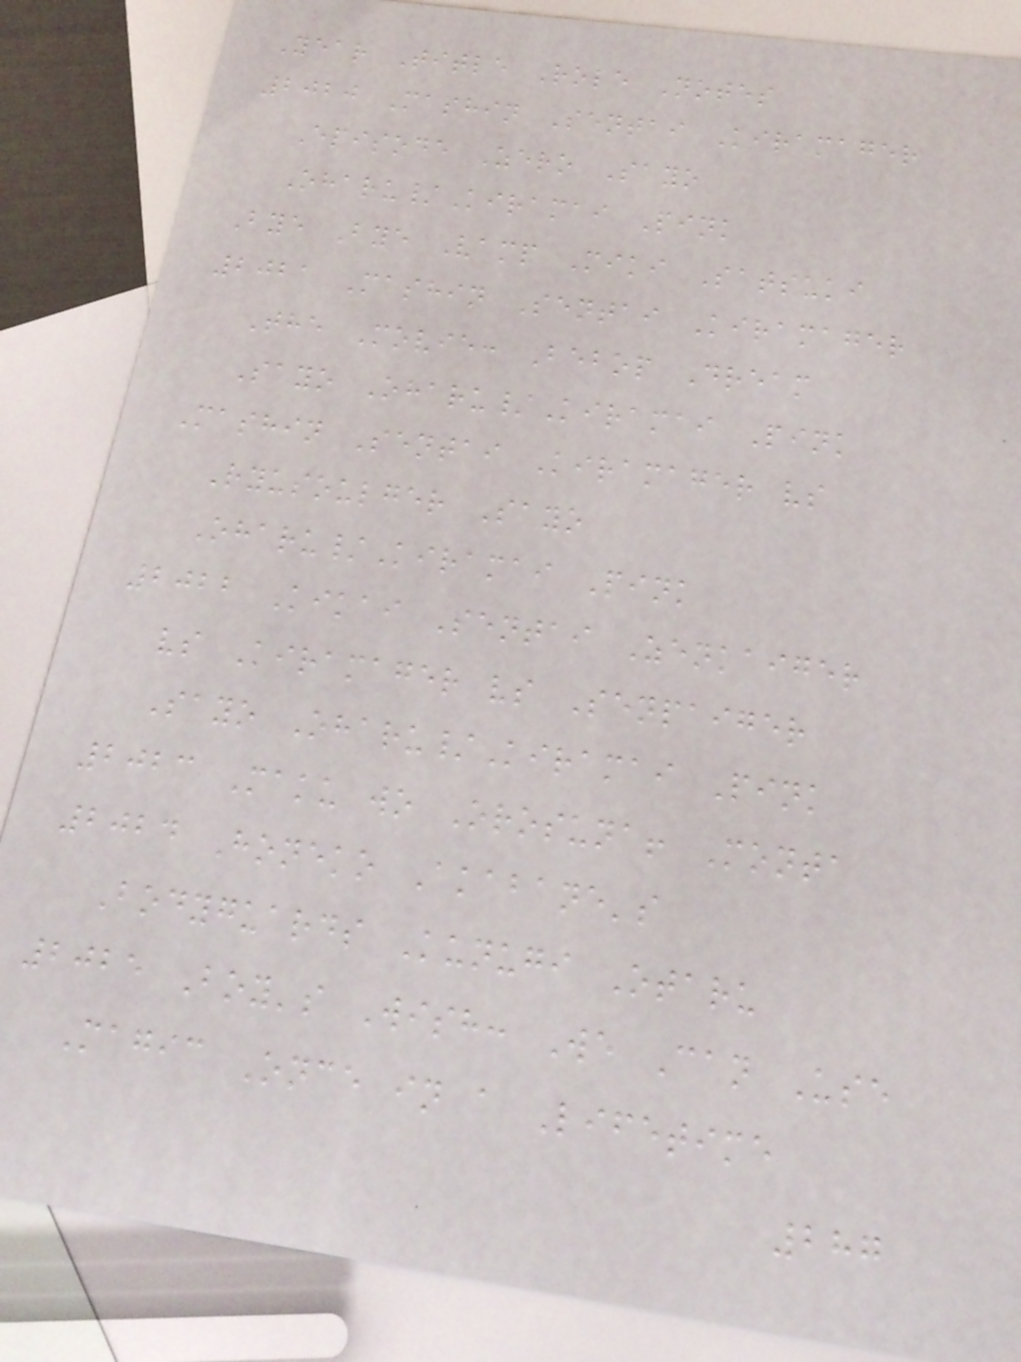Year Title Role Notes
2020 Mashin Sentai Kiramager
Episode Zero Sayo
Oharu/Kiramai Pink
Bye Bye Vamp Miki Satsuki
2021 Mashin Sentai Kiramager
The Movie: Bebop Dream
Sayo Oharu/Kiramai Pink
Mashin Sentai Kiramager vs
Ryusoulger Sayo
Oharu/Kiramai Pink
2022 Kikai Sentai Zenkaiger
vs Kiramager vs Senpaiger
Sayo Oharu/Kiramai Pink
2023 Maku wo Orosuna! Monta
2024 Honeko Akabane's
Bodyguards Kunugi Otaru
2025 Boy's Wish: We Can Use
Magic Once in a Lifetime
287
